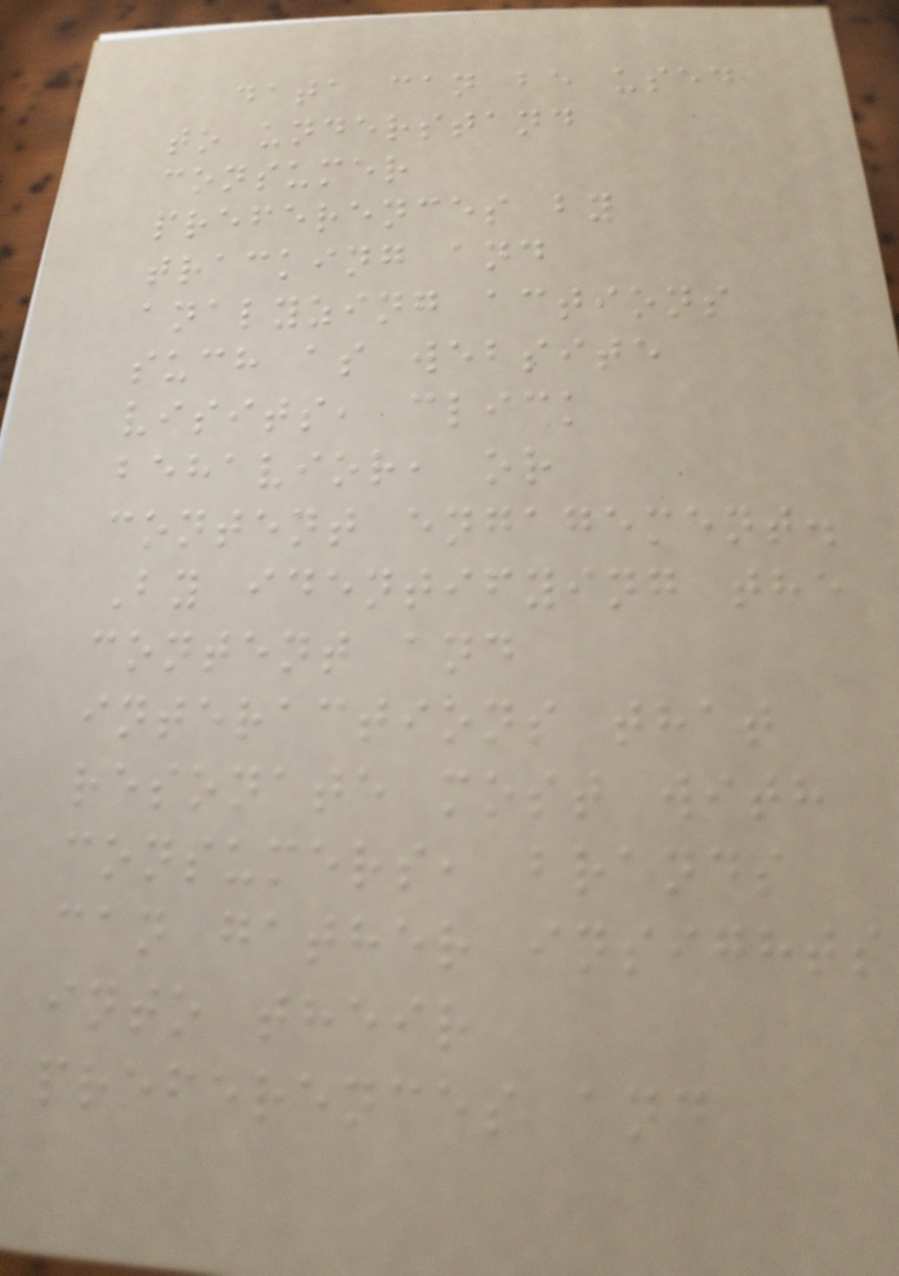data can be used
to understand
consumer
preferences by
tracking and
analyzing actions
such as website
visits, click
behavior, or
content engagement.
By identifying the
content and
interactions that
resonate most with
consumers, brands
can gather insights
into their
preferences and
